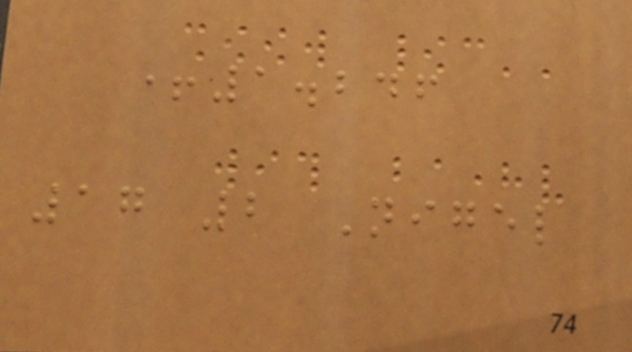+1.246
17 2 Nigel
